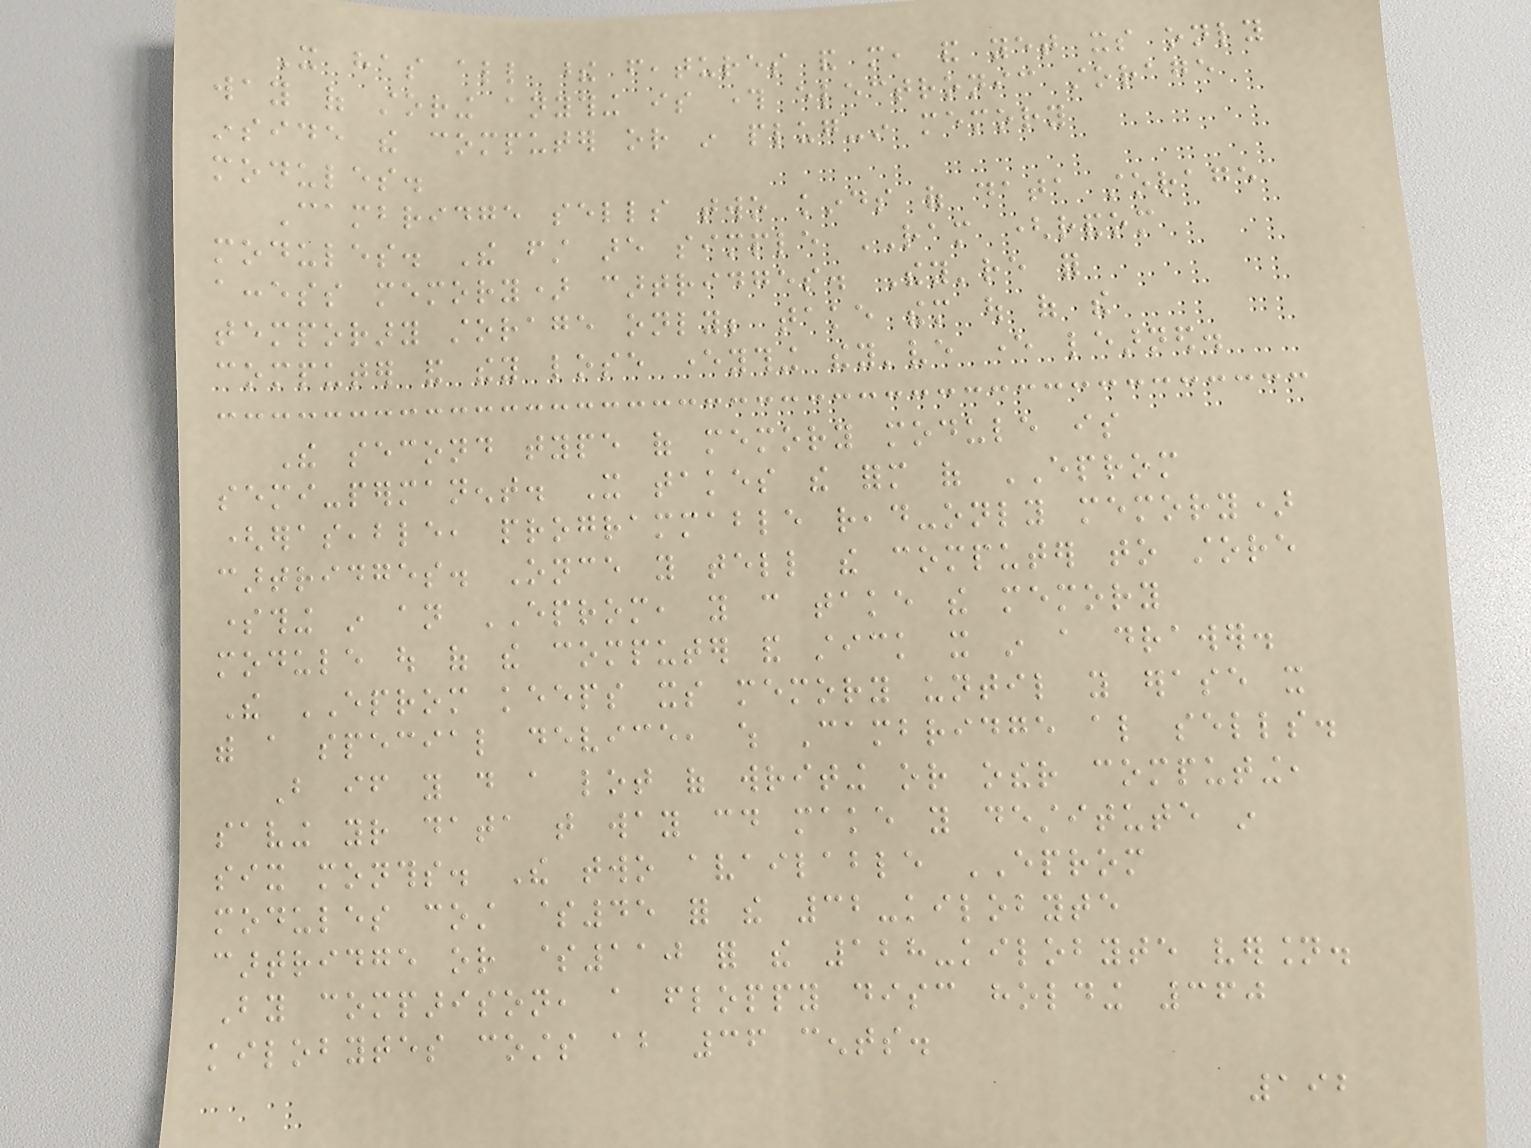It has all these features and more, and yet its only
way of storing anything is through electronic storage
inside the computer or in plug-in memory
modules.
Cambridge sells two kinds of data storage
modules. The first are simple RAM (random
access memory) cartridges. They're for
temporary storage only; take them out of the
computer and they lose everything they've ever learned.
The second type of memory module is
semi-permanent. It takes the form of EPROM
(eraseable, programmable read-only memory)
cartridges. Once you tell the computer to store
something in an EPROM, you can take the memory
module out of the computer and stick it in a drawer.
The EPROM keeps its memory until you erase it
with a special device, which Cambridge also sells.
But if you do a lot of writing or other computing,
saving your data that way could make you destitute in
six months. The two available EPROM
modules cost $45 for the 32-kilobyte
cartridge or $110 for the 128-kilobyte version.
By comparison, a floppy disc holding 360
kilobytes costs about 36 cents.
192
